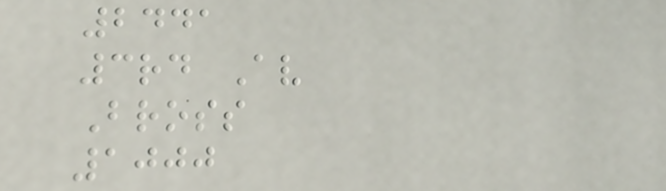2441
3rd Av
Bross
1000
